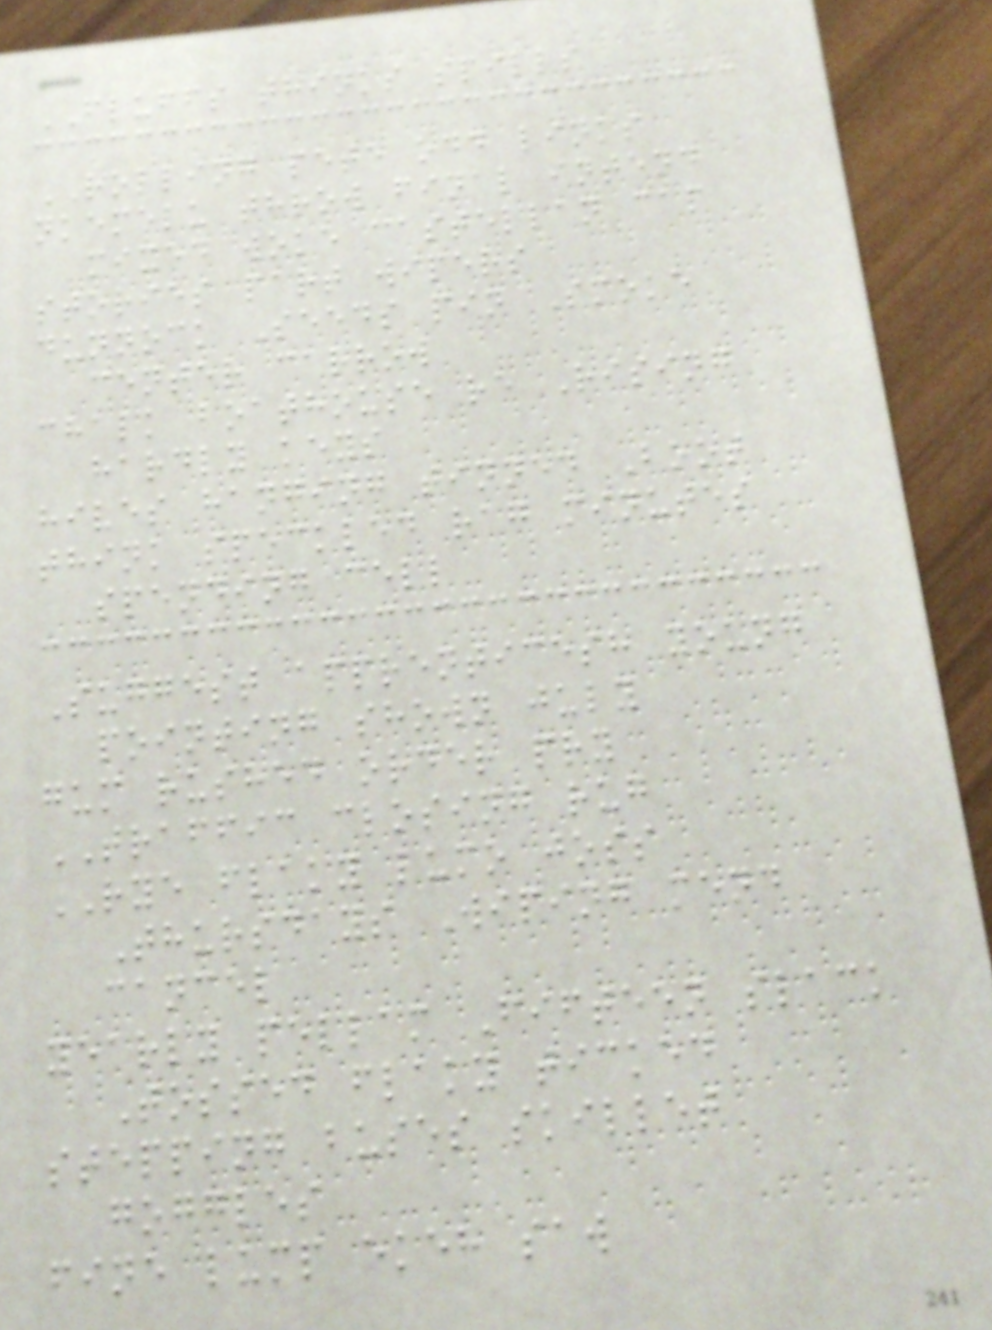FLUFFS thinks spills
ROLLING pete odd links
nkemelu throw final intend
mixed woke castellan cap
stories part wipers
dunnock Seeds pin Smoke
center carrow
chalk boathouse re Rising
hardly keys
hives hanging tinned Boot
think speckled rag minutes
spending cell
Suggest apprenticesh young
pointing shown july
gum rushed order pry
TRAFFIC closing rug
RYE flaky lumo joss
Thursdays Wiping mend
cancel
yearly pellam Fifteen slack
Tossed flaky ticked
stepping buses skillet
goggles
fine lump ekeh saw
